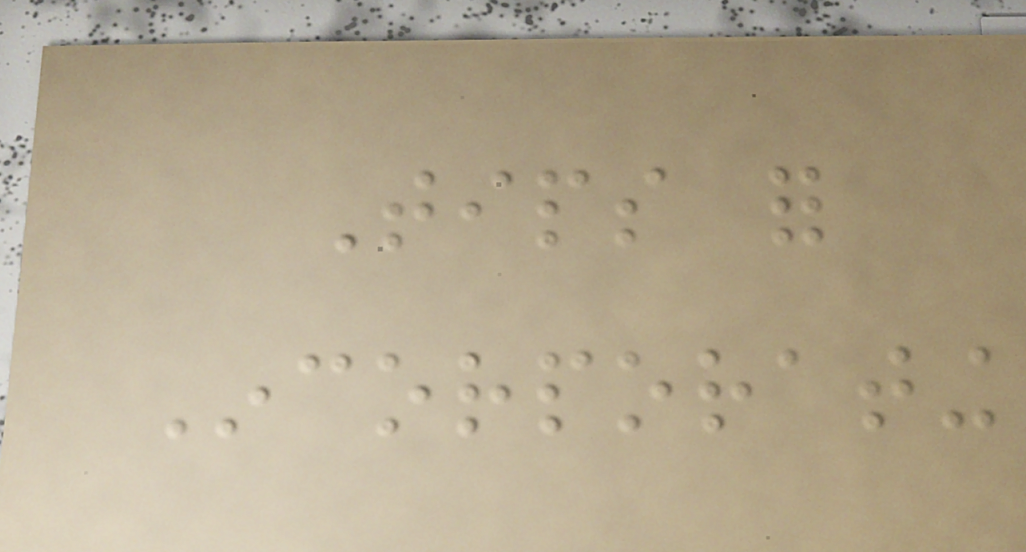Tips for
Incorporating
